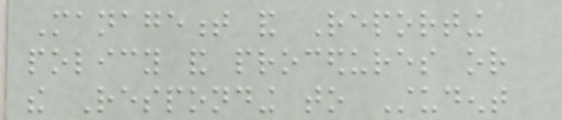Management and Reporting
policy and procedures or
the Responding to Student
